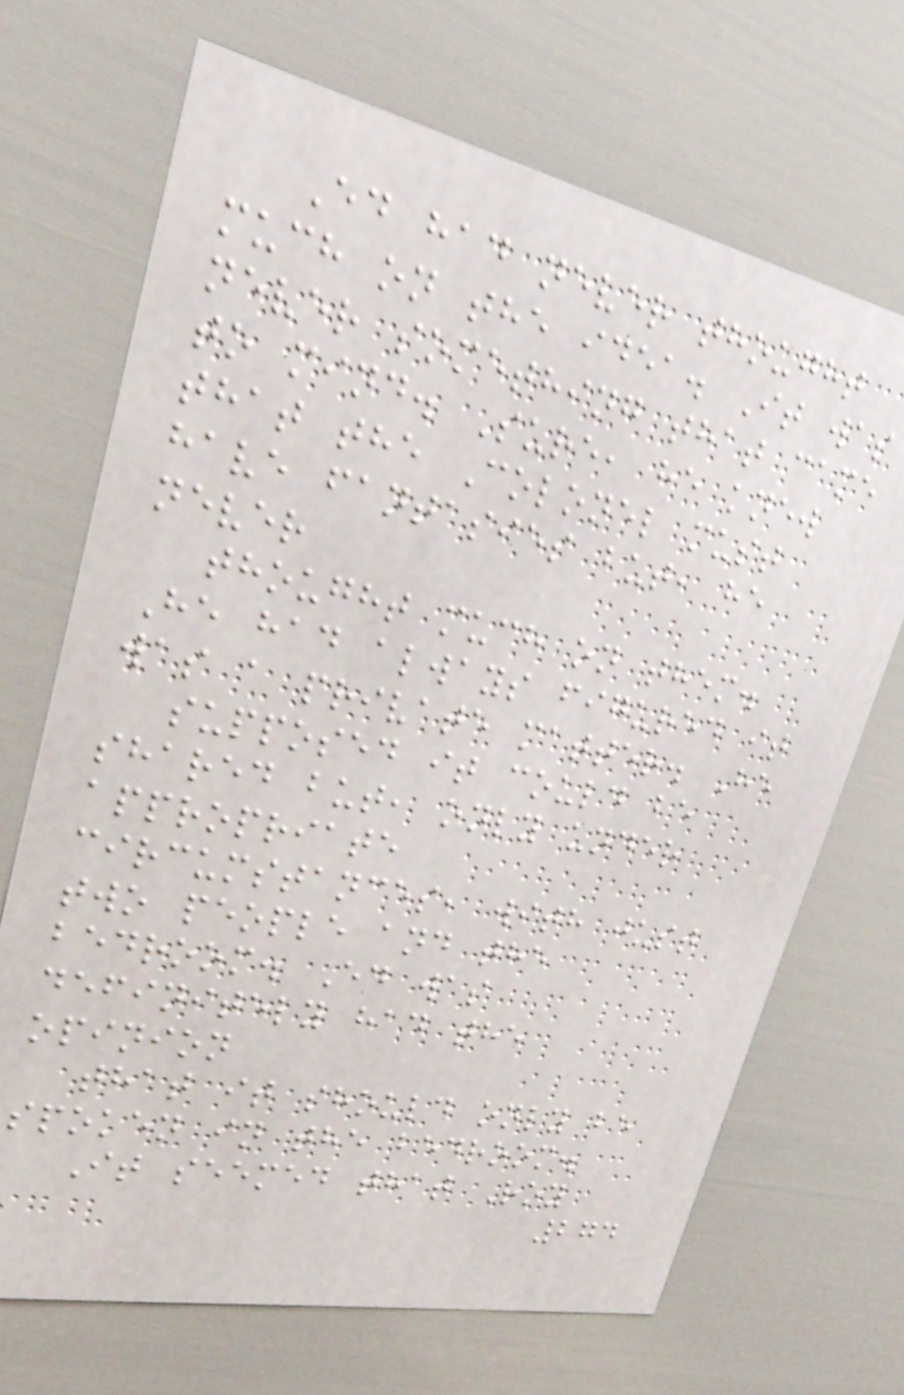Ed had never thought
much on the idea. It was
never something that came
to mind. Sure, he knew
that the Colonel must
have fantasies but, he
never
thought much on them.
He had always figured it
was a private matter. He
supposed it could be
shared but, only under
appropriate
circumstances, with just
two people and the
bedroom. Ed was
definitely had the
opinion
that it should only be
spoken in the bedroom.
It seemed that Roy
274
